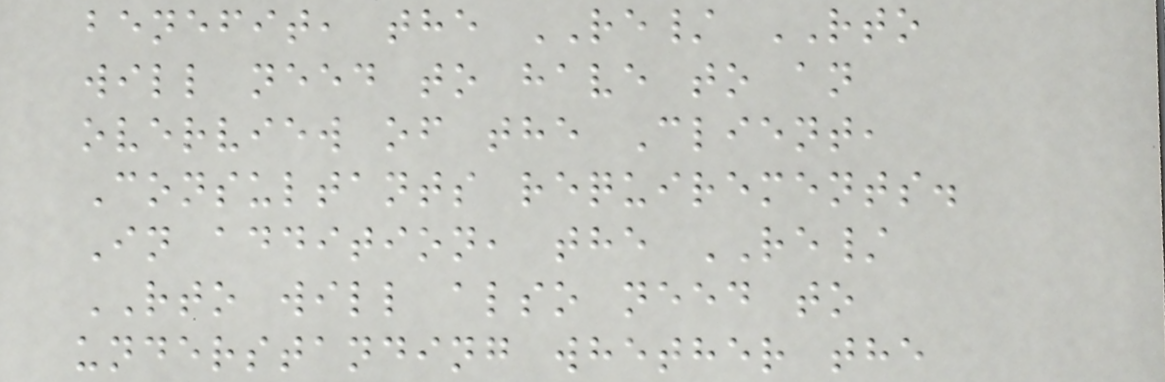benefit, the RE/ RTO
will need to have to an
overview of the Client,
Consultants requirements.
In addition, the RE/
RTO will also need to
understanding whether the
